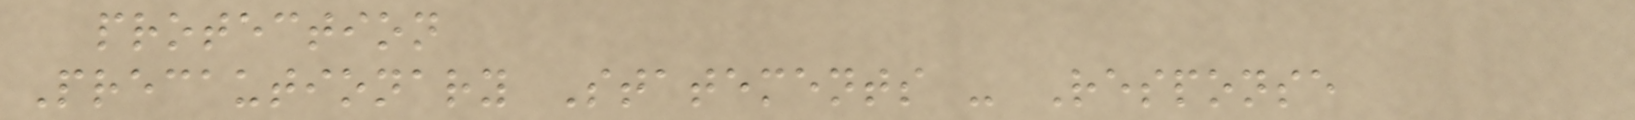protection
Precautionary Statements - Response
